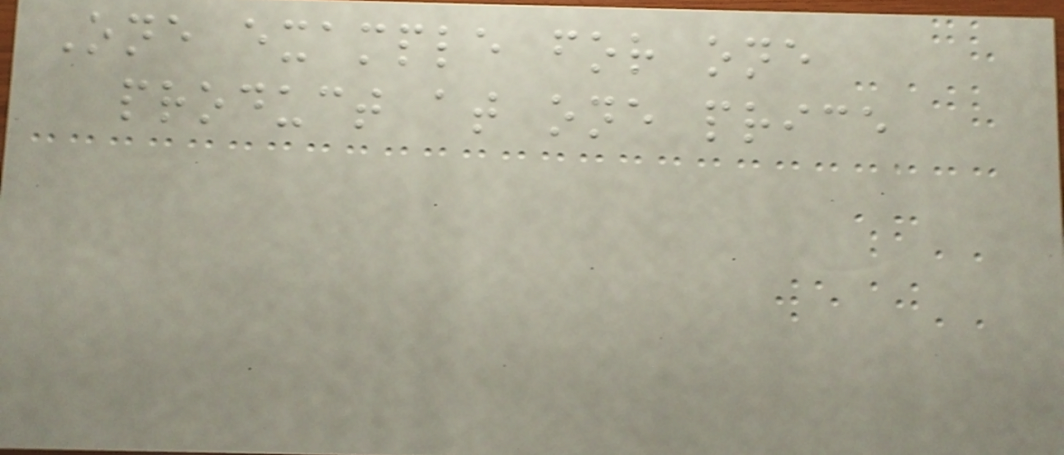One example for one
product at one price
